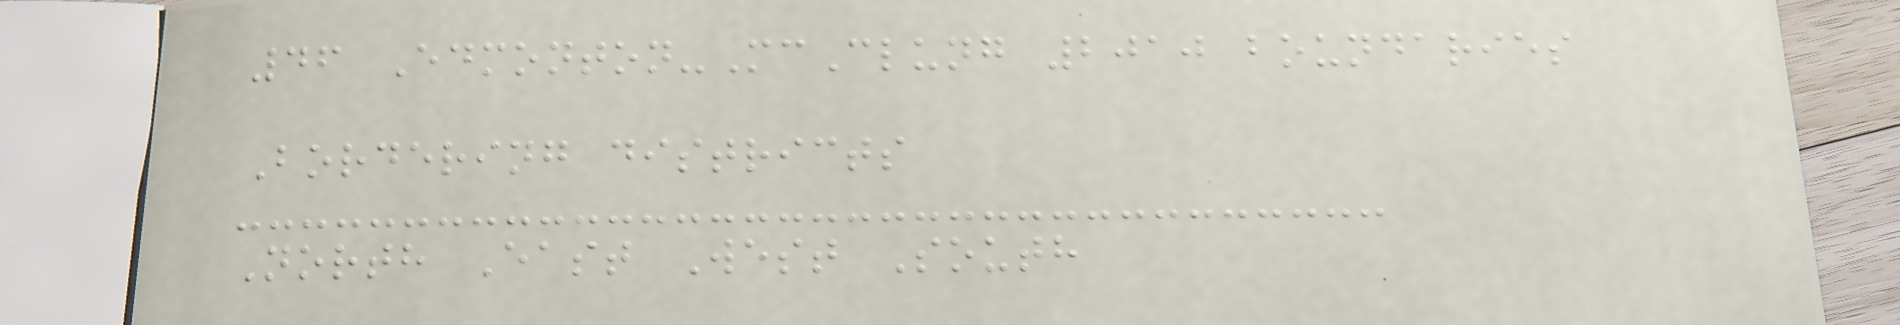46 Edmonton-McClung 2010 boundaries
Bordering districts
North East West South
